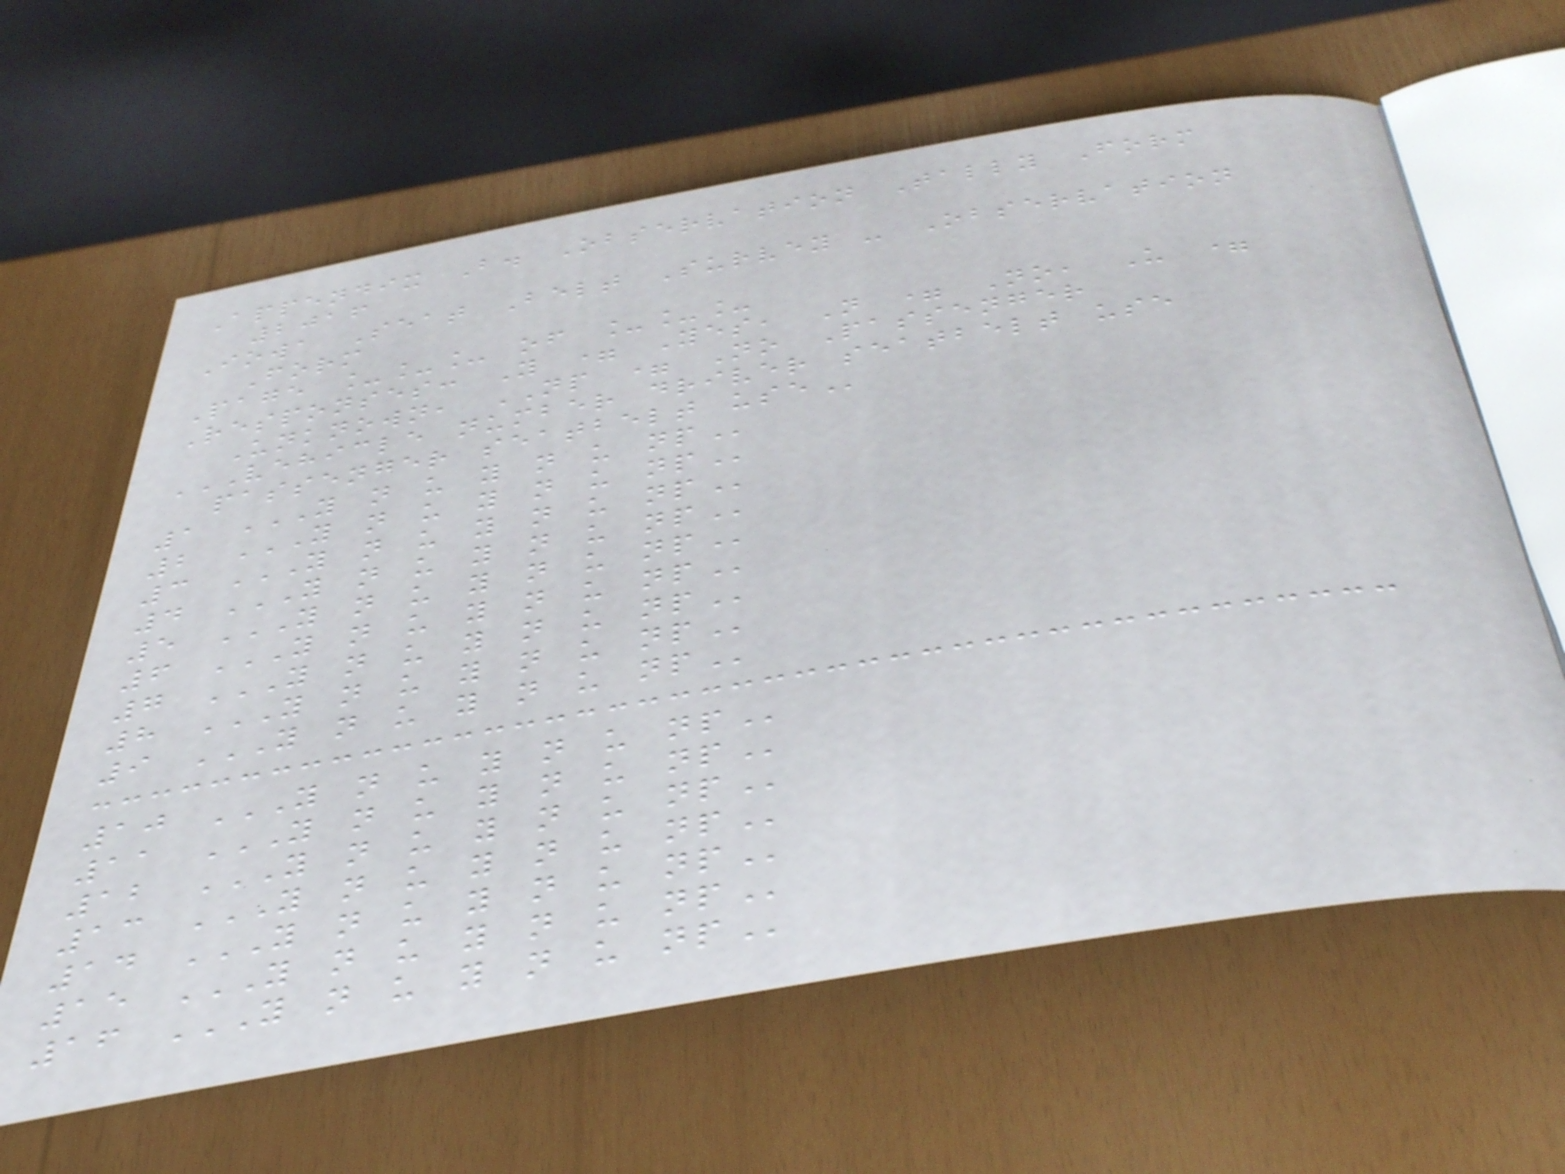Appendix B. Observation Tally Form
2016
Iowa Seat Belt Survey - Observation
Form
Page ___ of ___
Responses: Y = Yes, N = No, U =
Unknown, NP = No Passenger
VEHICLE NUMBER DRIVER SEATBELT USE
PASSENGER SEATBELT USE
1 Y N U Y N U NP
2 Y N U Y N U NP
3 Y N U Y N U NP
4 Y N U Y N U NP
5 Y N U Y N U NP
6 Y N U Y N U NP
7 Y N U Y N U NP
8 Y N U Y N U NP
9 Y N U Y N U NP
10 Y N U Y N U NP
11 Y N U Y N U NP
12 Y N U Y N U NP
13 Y N U Y N U NP
14 Y N U Y N U NP
15 Y N U Y N U NP
16 Y N U Y N U NP
